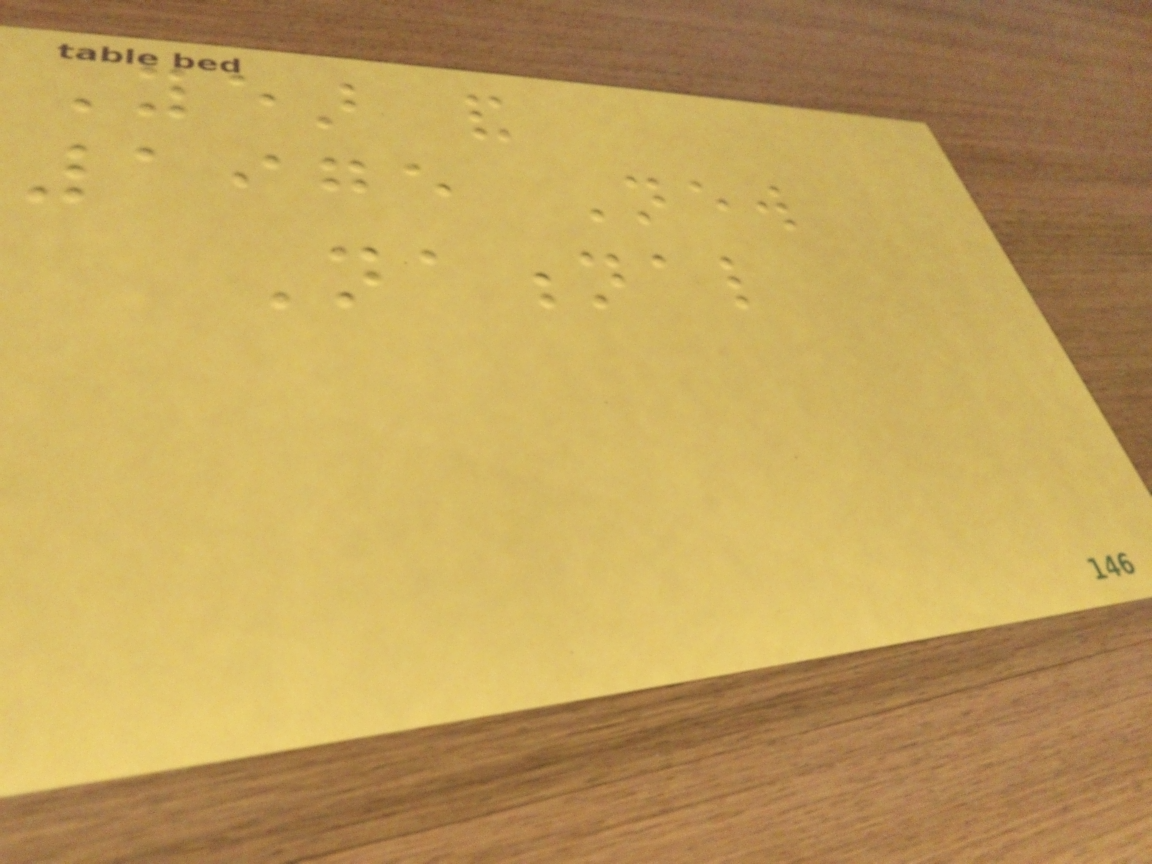Year and
1975 New
National
